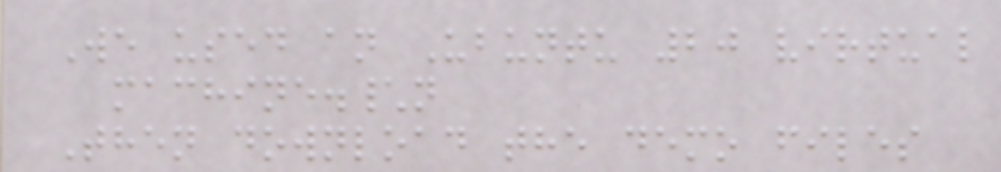We used an Ubuntu 20 virtual
machine.\n
Then download the demo files
